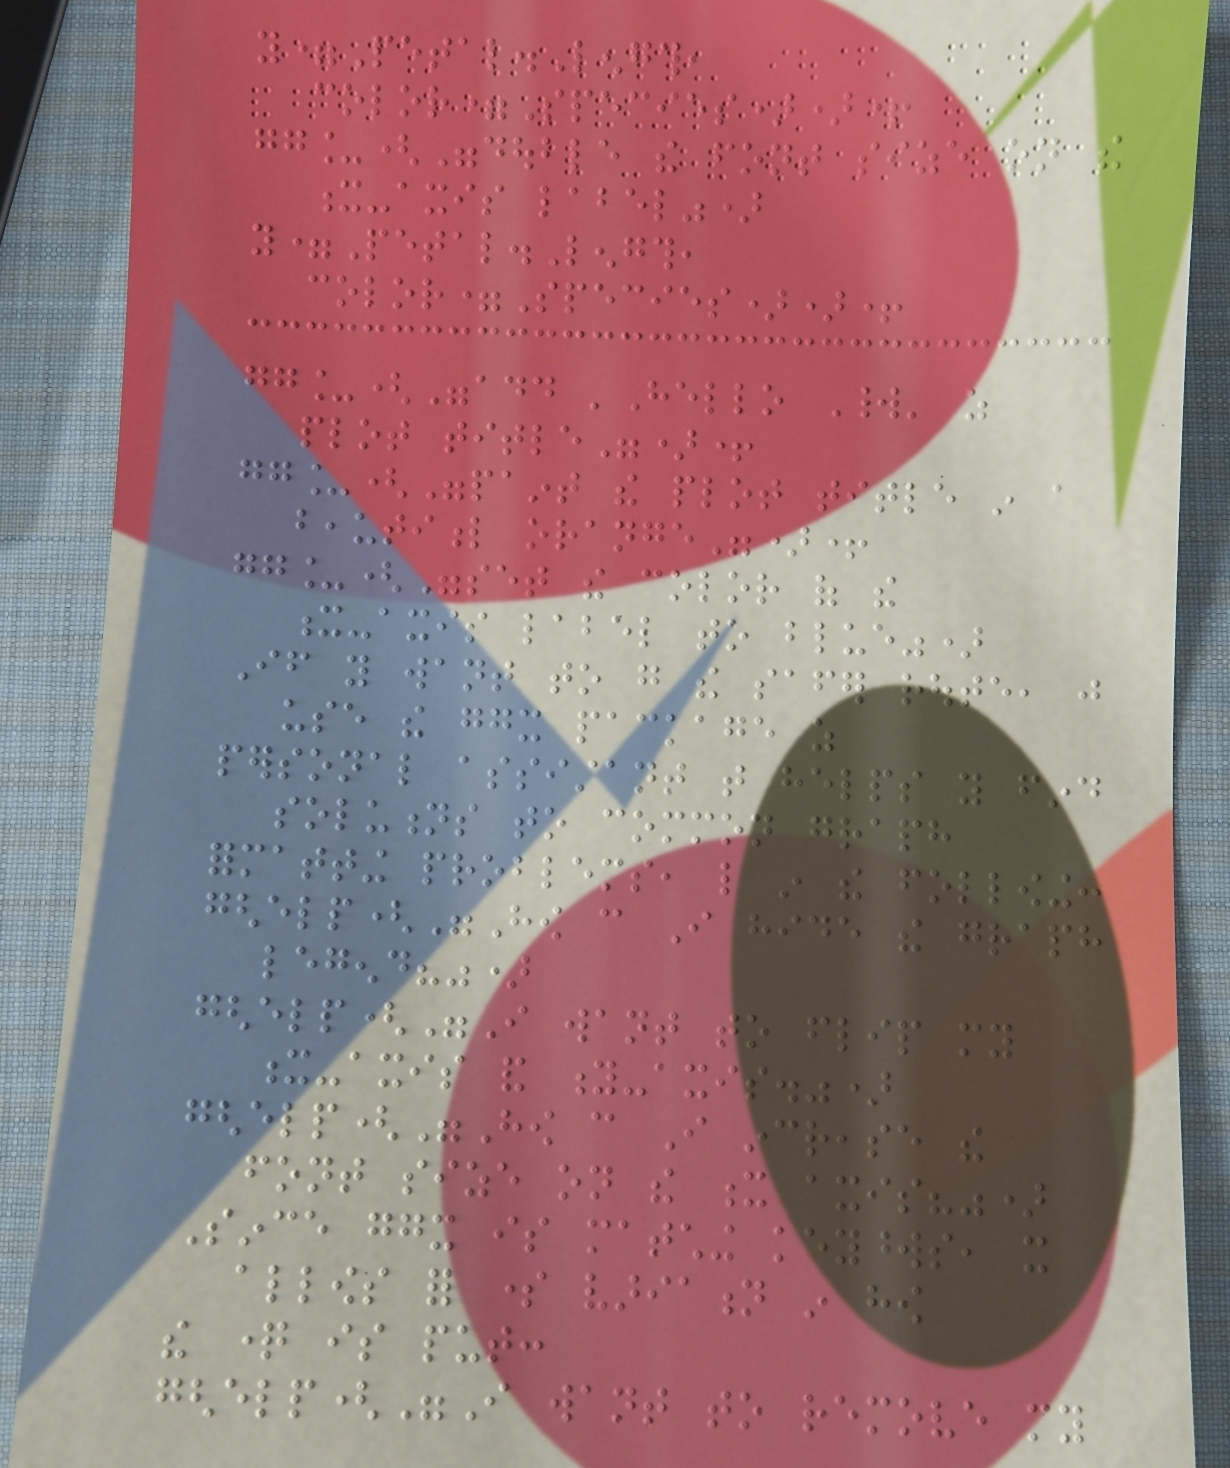y=Petal.Length,
color=Species))+
gg_("double the font size on the
x-axis label")
y=Petal.Length,
color=Species))+
gg_("add 'Hello World' as
plot title")+
gg_("paint the plot title in a
beautiful orange")+
gg_("set the color of the
x-axis label to blue")
If you want to go the safer route, just
use the ggx package as
personal assistant that helps you find
solutions to common graph
formatting problems, like in the following:
gghelp("How can I hide the graph
legend?")
gghelp("I want to flip my
x-axis and y-axis.")
gghelp("How can I increase the
font size on the x axis?")
Since ggx is matching keywords, it
allows for some variation in how
the question is put:
gghelp("I want to remove my
